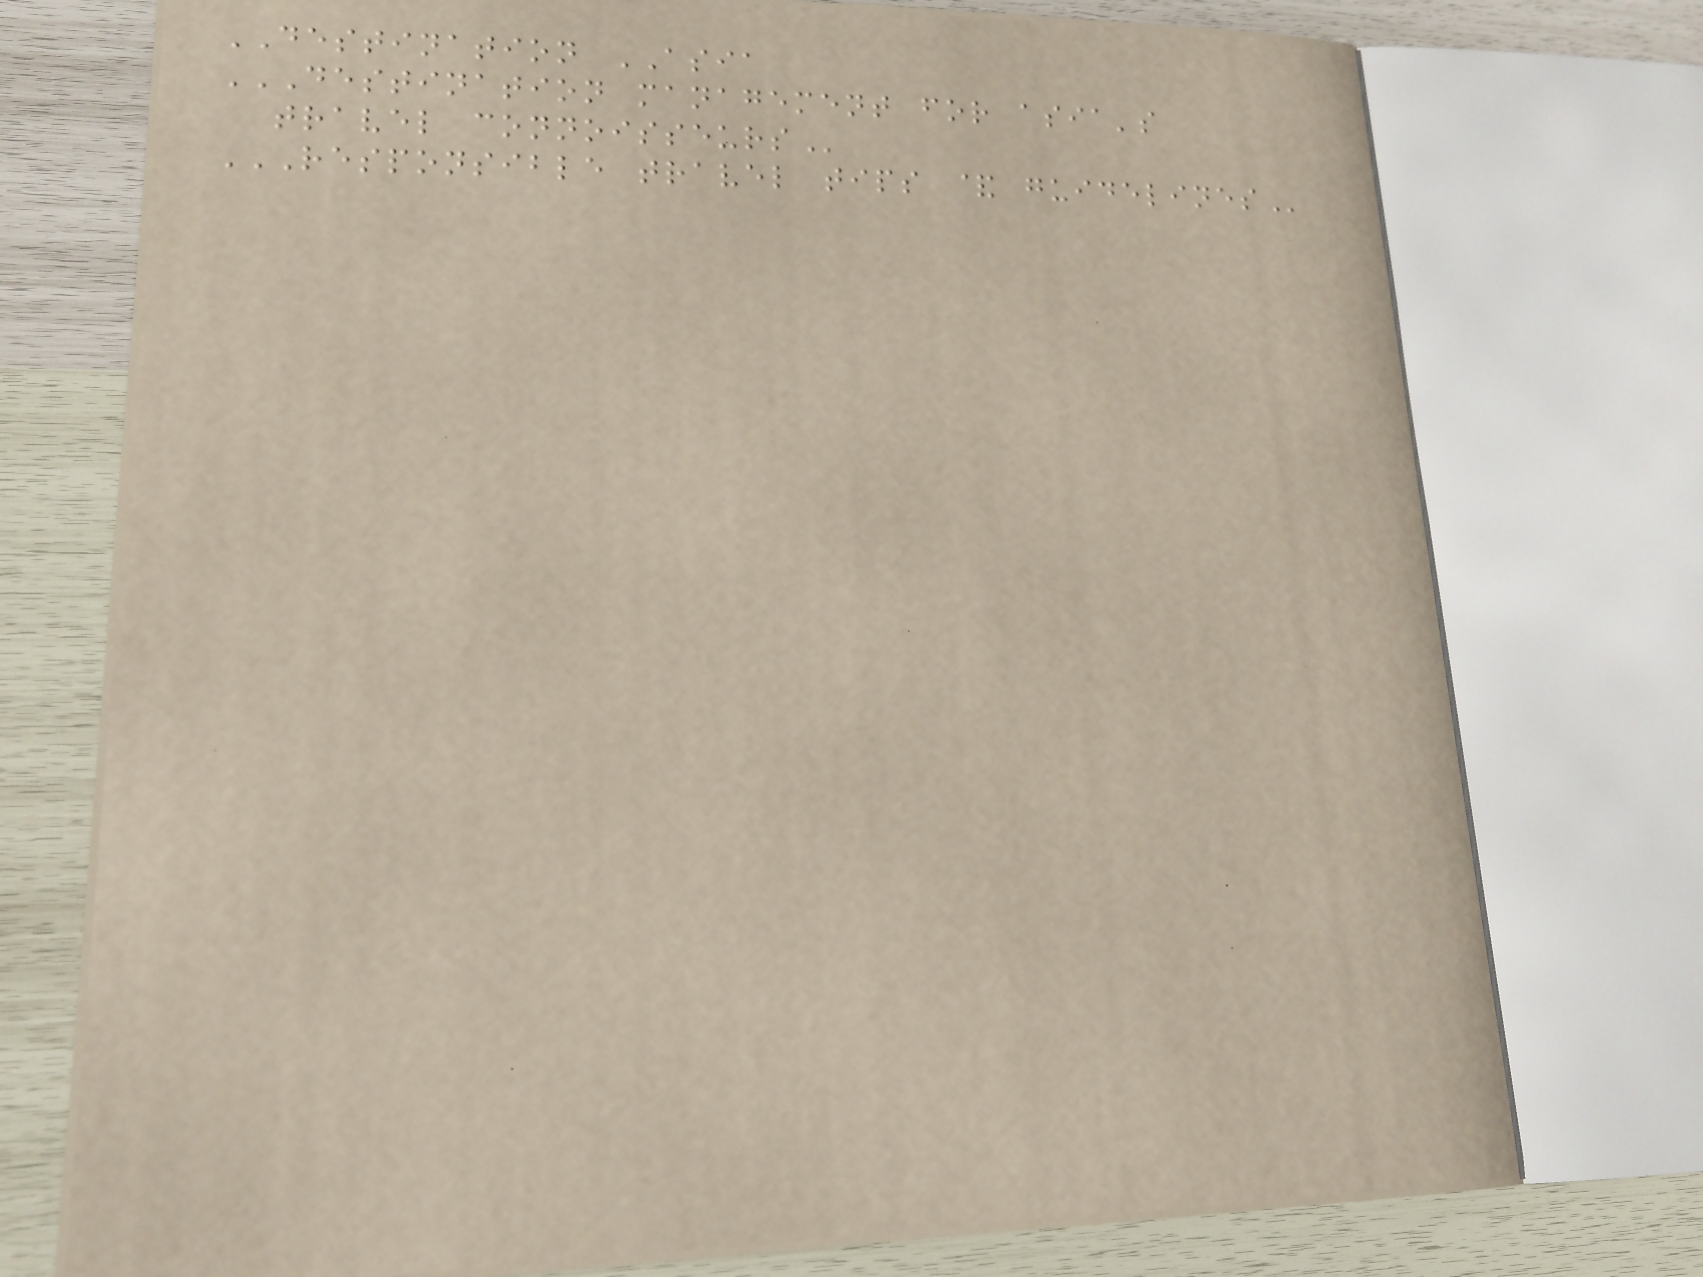DESTINATION ASIA
DESTINATION MANAGEMENT FOR ASIA'S
TRAVEL CONNOISSEURS
RESPONSIBLE TRAVEL TIPS & GUIDELINES
